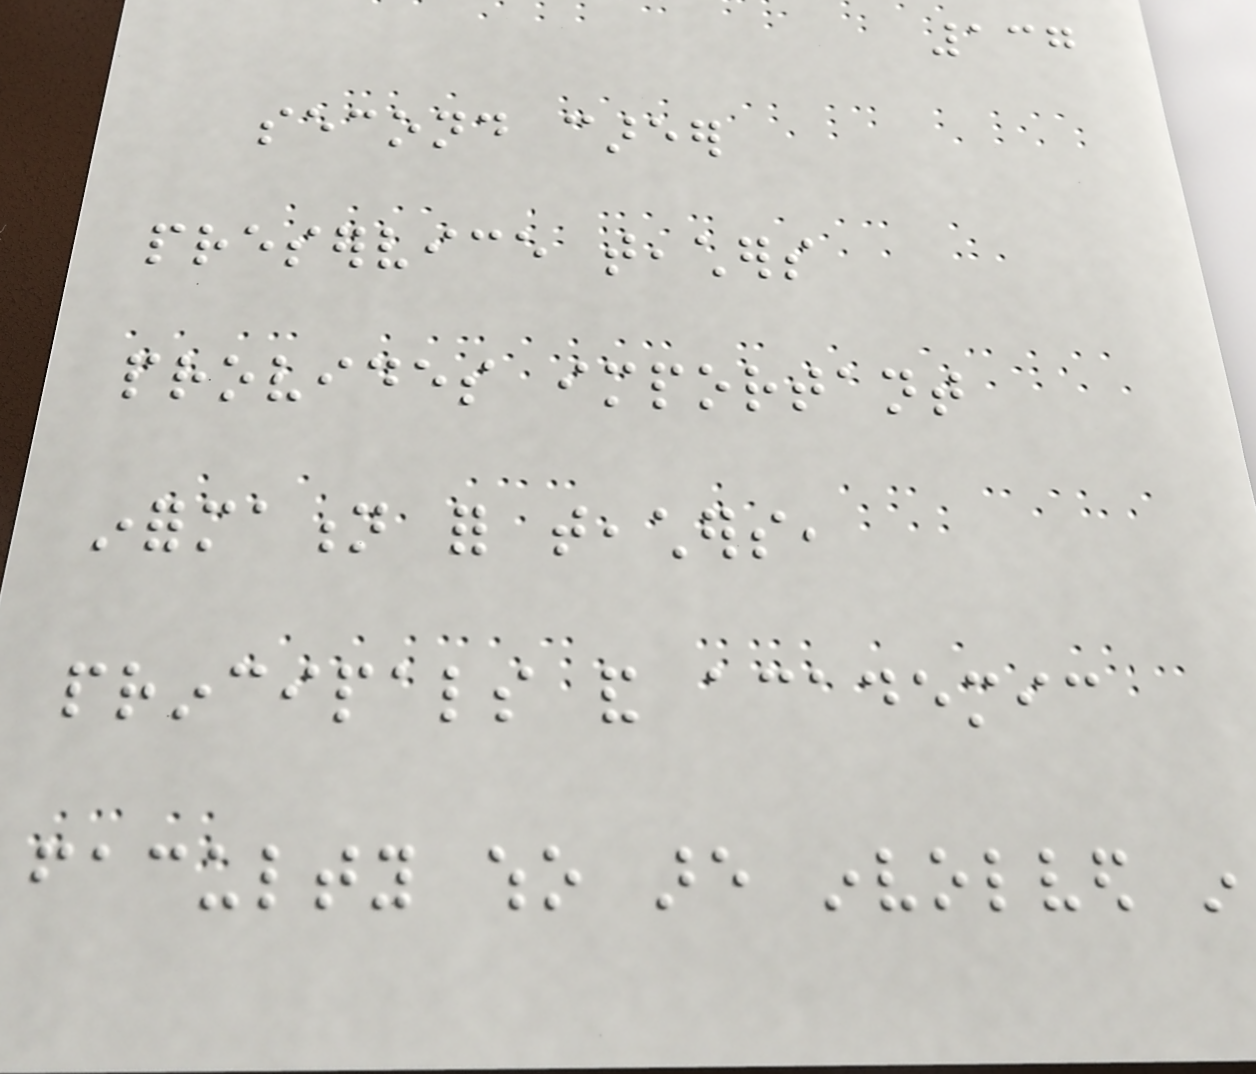137
second career
preservice teachers
provides important
information for teachers,
principals and academic
faculty who are involved in
